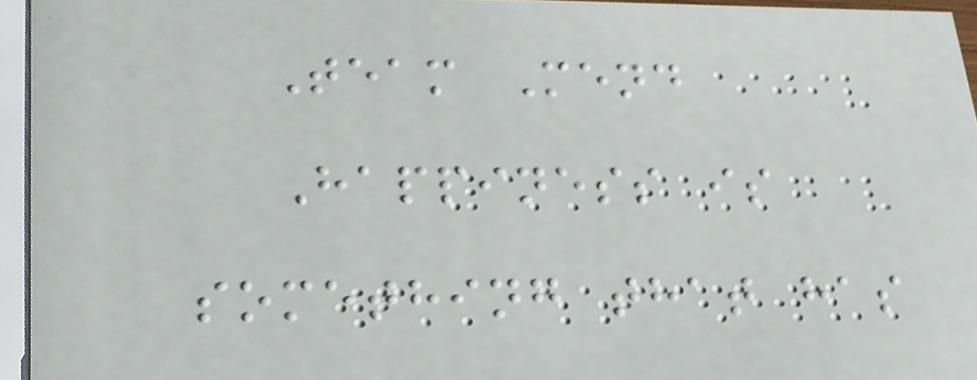Team Mend
Happiness is
something that has
